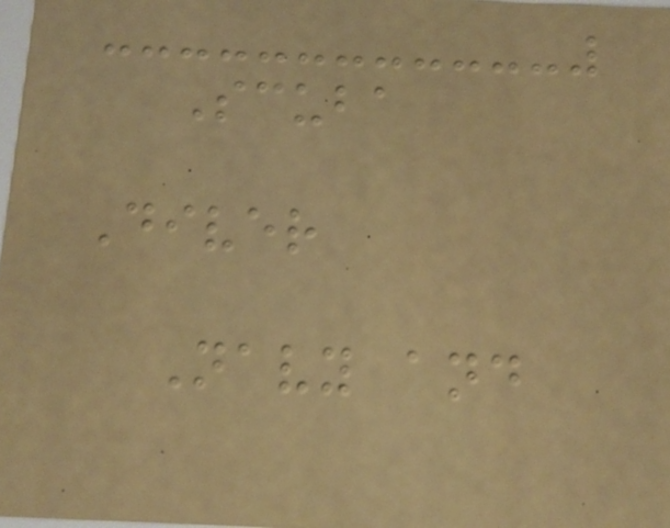Scuba
Diver
Navy and
